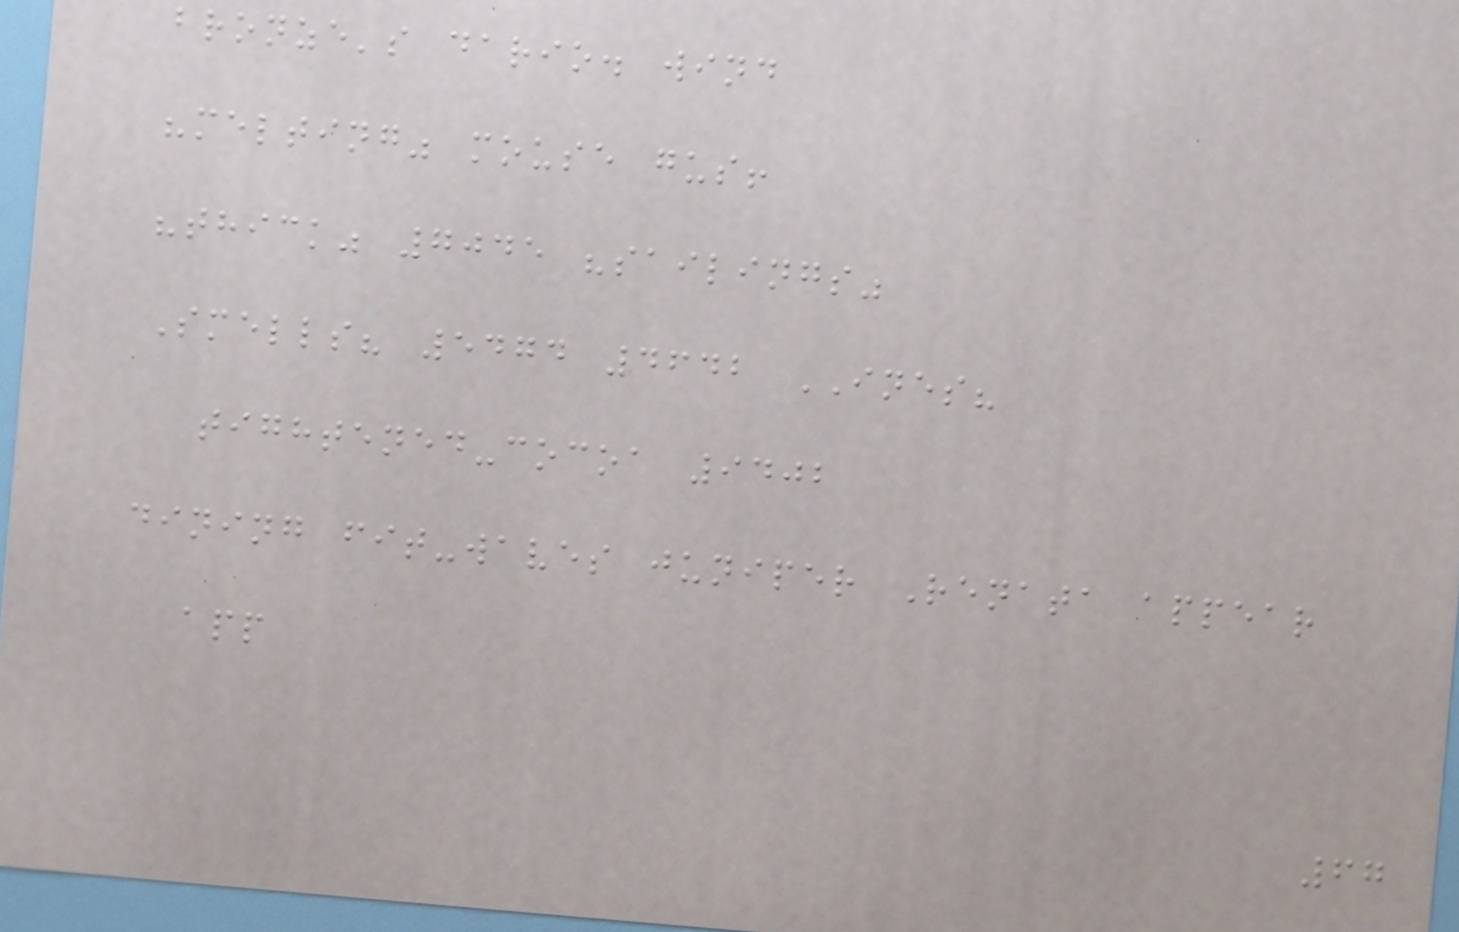bronze's dario. wind
"melting" mouse gus!
"thick" 7045 "sailings"
Smells? 5474 4642 INES?
tightened-cocoa 9402
dining fit-waves juniper Renata appear
app
67
